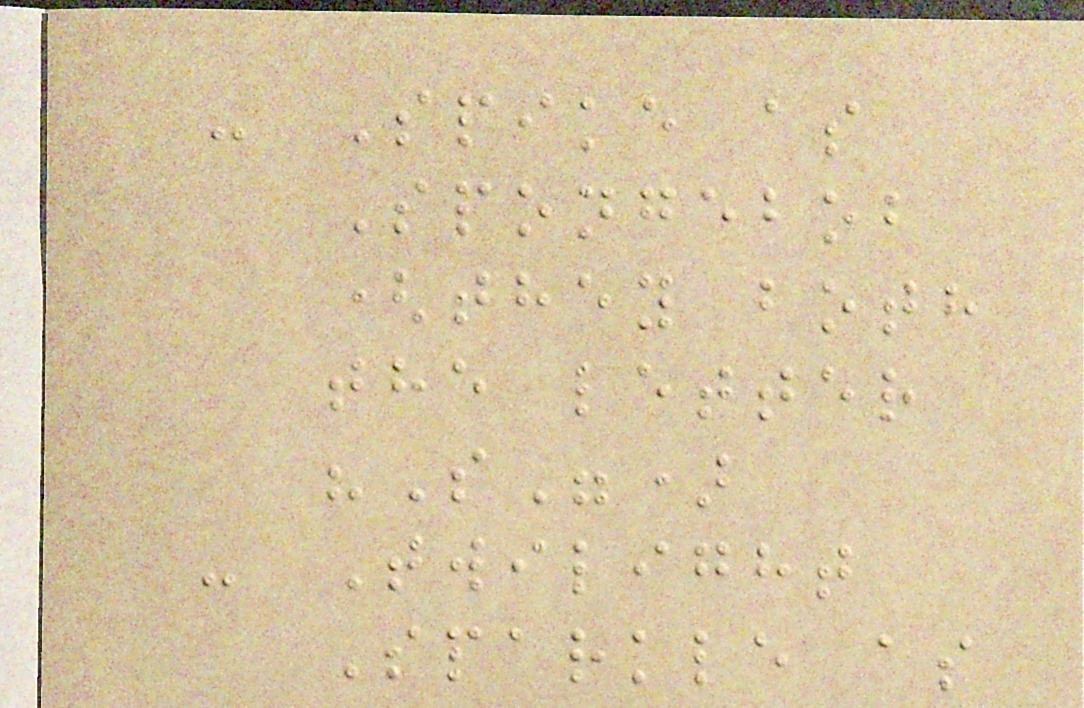- Spike as
Spongebob
(they both
the letter
"S")
- Twilight
Sparkle as
